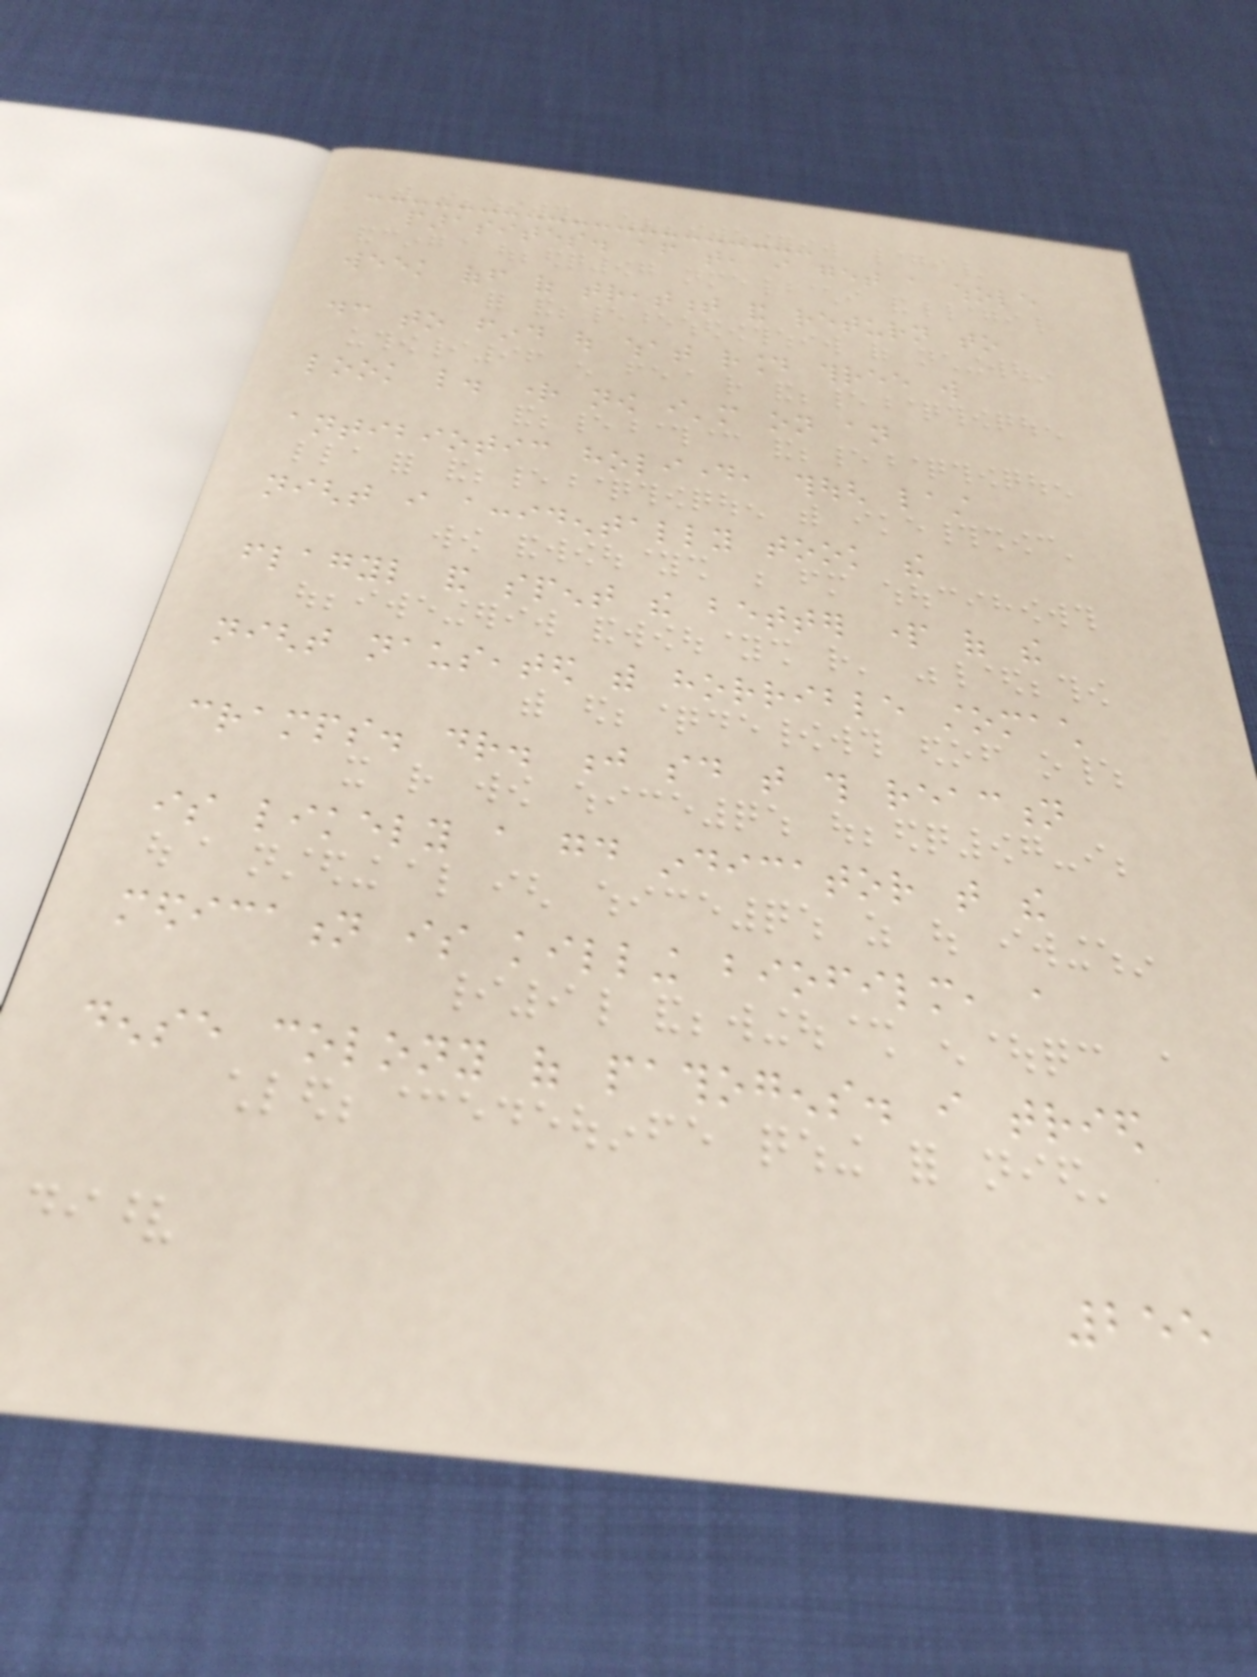parasites. after that, i get a whole
week off of treatment and return to
dc to find out what round three will
look like. right now i'm on an
antibiotic holiday, though last
night i accidentally took the
flagyl and spent the better part of the
night nauseated with horrible stomach
cramps. dr. j said that this reaction
is likely a good indicator that the
medication is killing biofilm, a
dense colony of pathogens. i tried
255
